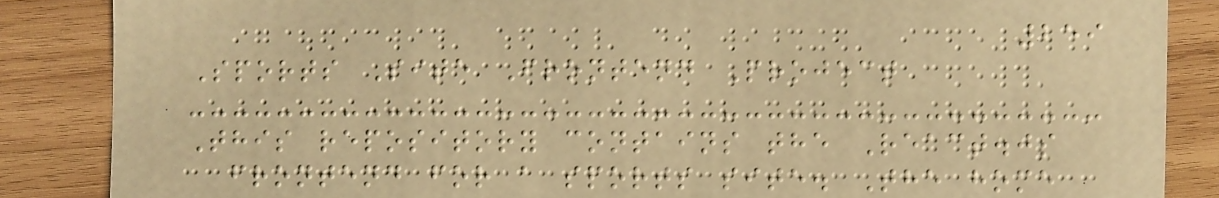259
Sports Site Frontend Project
This repository contains the React.js
frontend for a sports site. The home
